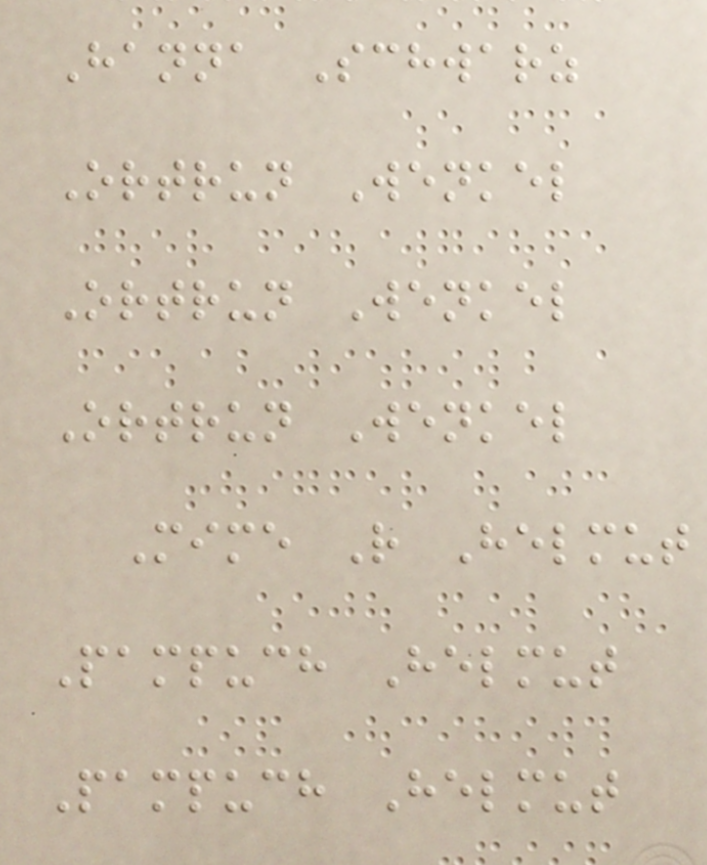Hanna Schwarz
Ortrun Wenkel
Ortrun Wenkel
Ortrun Wenkel
Mime R Helmut
Pampuch Helmut
Pampuch Helmut
